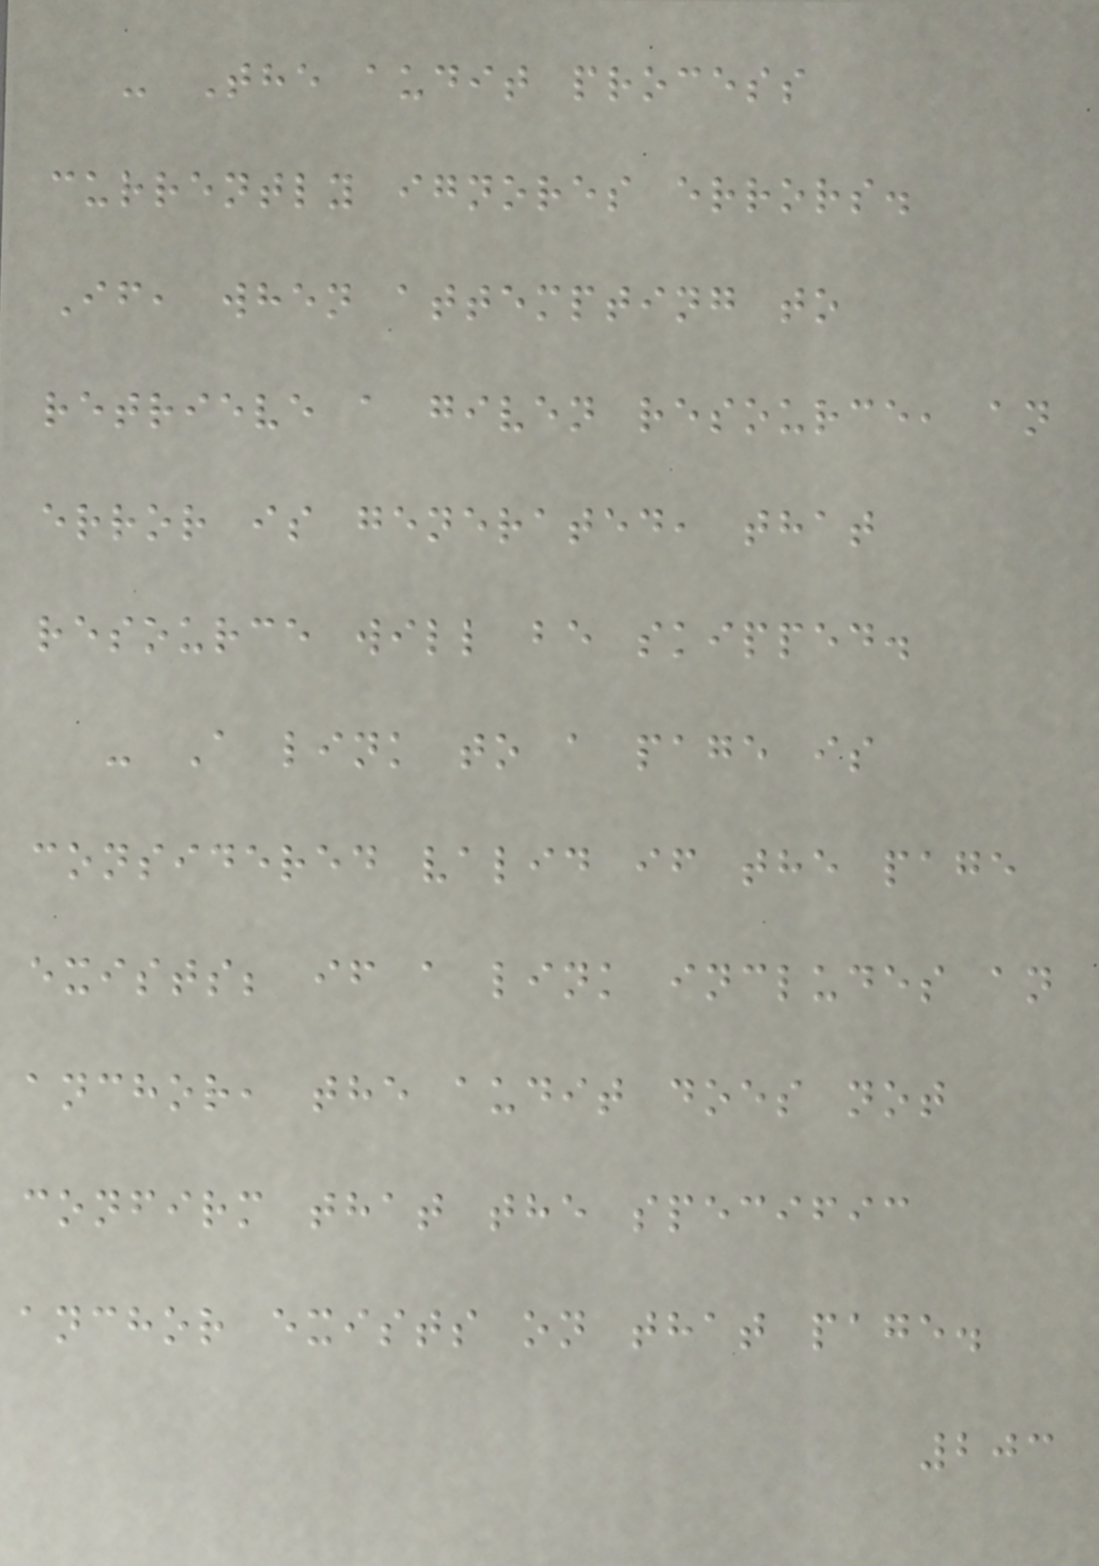- The audit process
currently ignores errors.
If, when attempting to
retrieve a given resource, an
error is generated, that
resource will be skipped.
- A link to a page is
considered valid if the page
exists; if a link includes an
anchor, the audit does not
confirm that the specific
anchor exists on that page.
203
